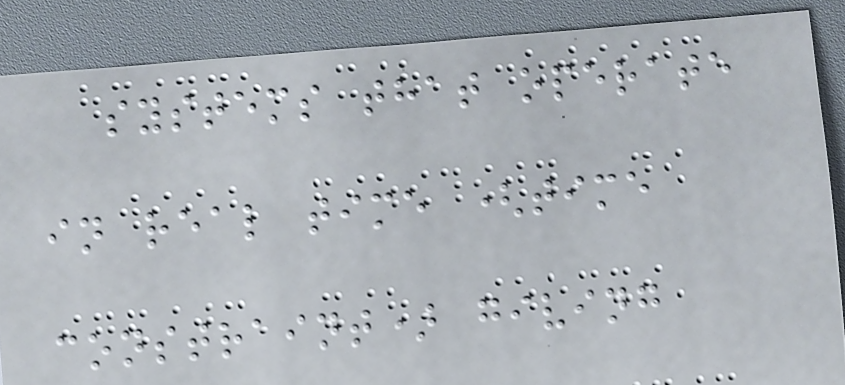systems that operate
in real time (time
constraint) giving
